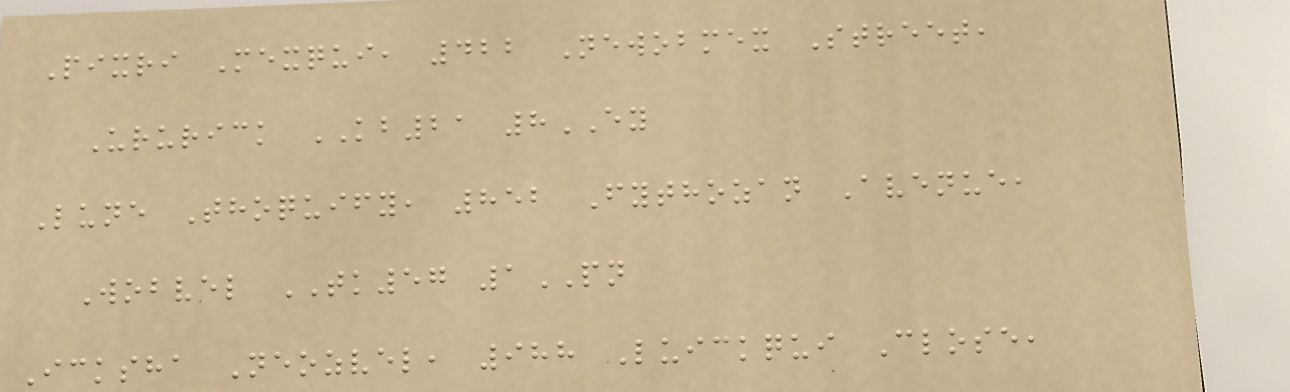Pixri Mexqui, 422 Newobmex Street,
Ururick KB21 8EY
Lune Thoquify, 852 Fythozan Avenue,
Wobvel TK57 1PN
Icksha Neozvel, 988 Luickqui Close,
